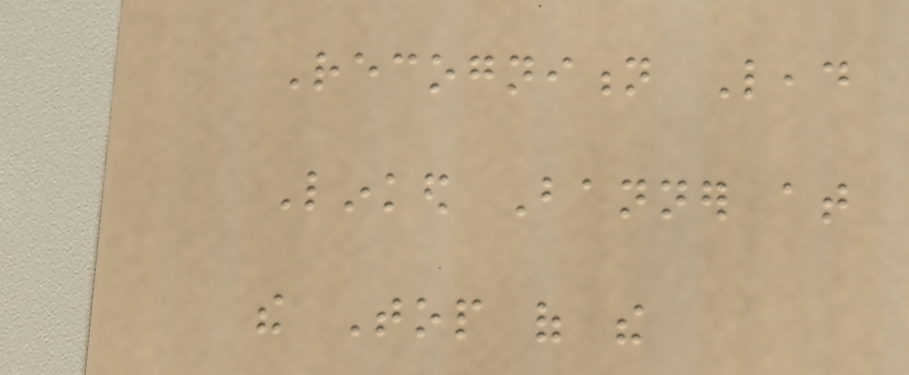Recognition Lead
Linked Banner at
the Top of the
